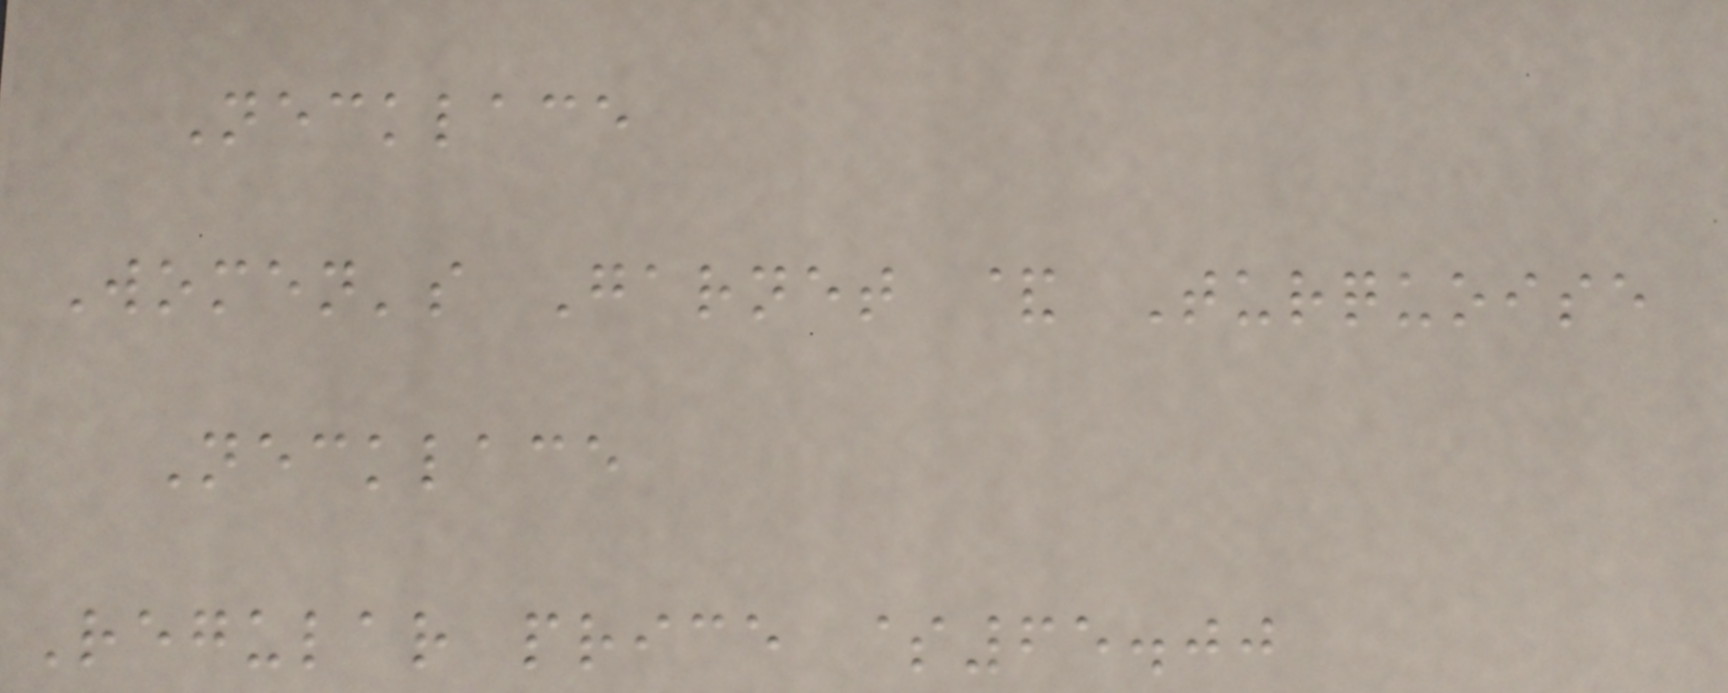Necklace
Women's Garnet & Turquoise
Necklace
Regular price $65.00
